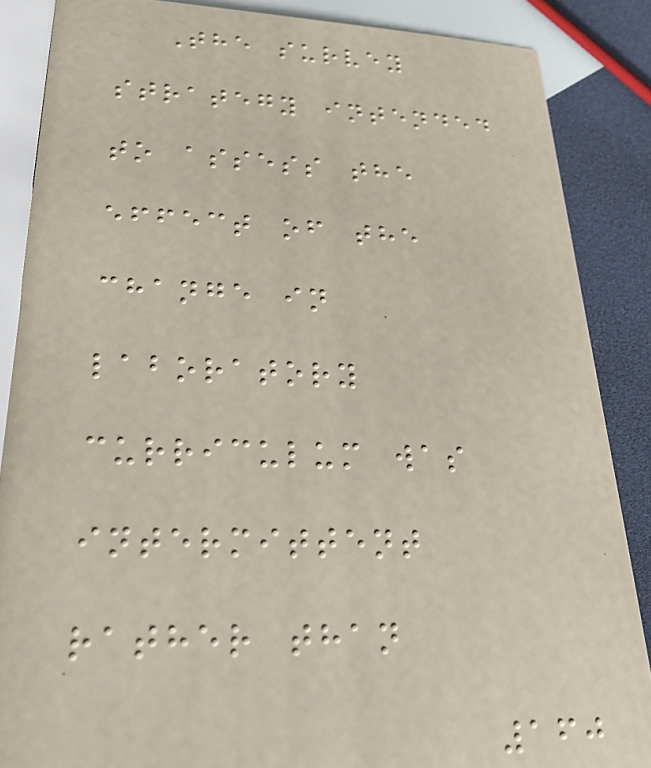The survey
strategy intended
to assess the
effect of the
change in
laboratory
curriculum was
intermittent
rather than
160
